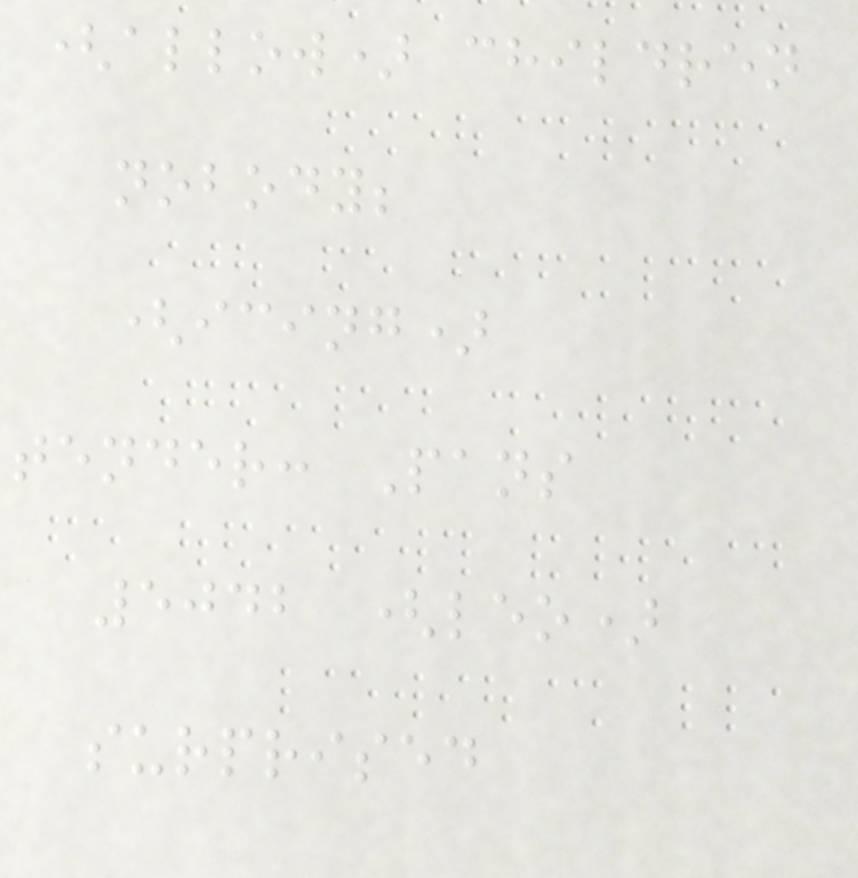(allow) children
nobody;
(icing)
tender: Pans
5042 (leo)
surprised
